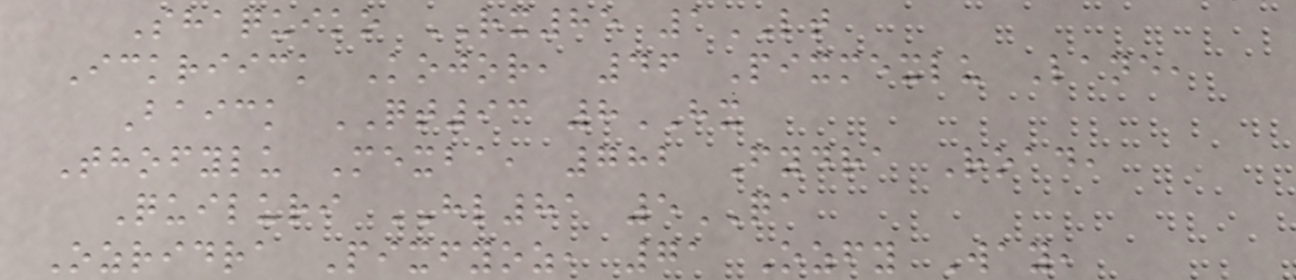Shaquiko RX85 1LT
Ickriick Kojor, 46 Pixmexlu Lane,
Baick QT93 8HX
Thofylu Mexba, 782 Fydra Road,
Quiluri HL81 5QA
Ozridra Pixfyoz, 71 Ozfy Way,
